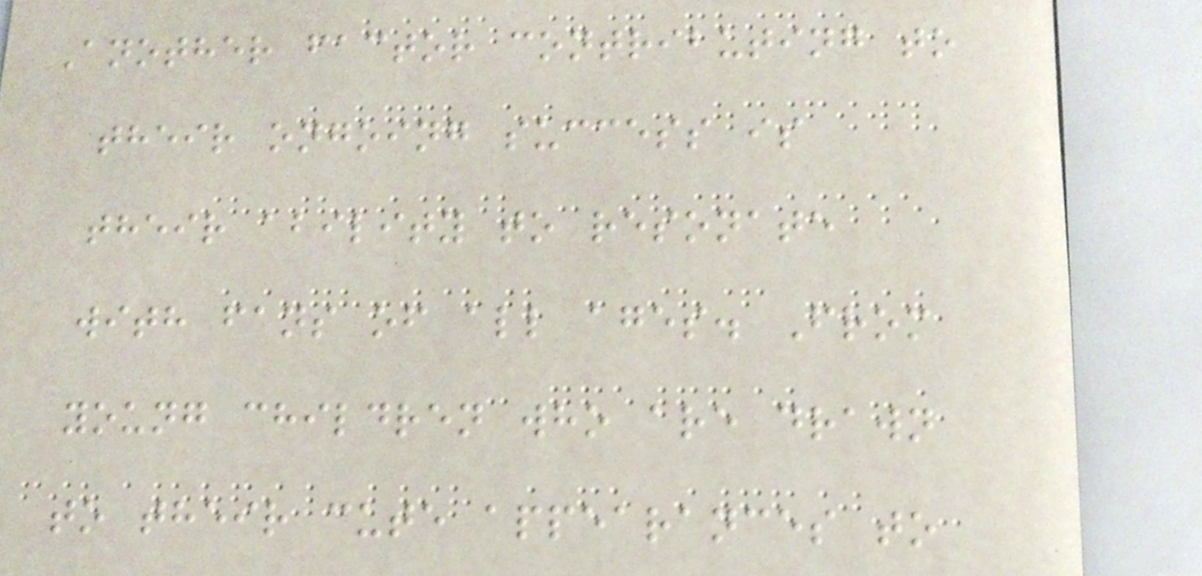Another factor contributing to
their ongoing success is
their ability to resonate
with fans of all ages. From
young children who are drawn
to their cute appearances to
